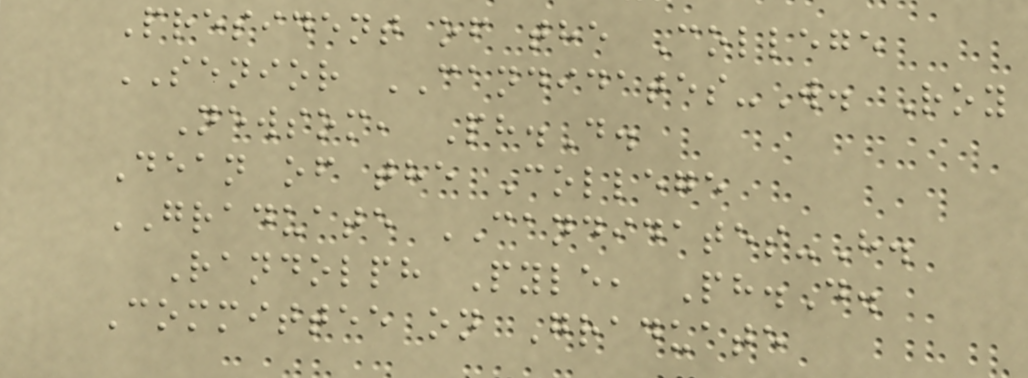President of the College
SENIOR CANDIDATES-W. Roy
Newsom, Ph.D.
Dean of the College
GRADUATE CANDIDATES-H.
Randolph Pyle, Ph.D.
Committee on Graduate
